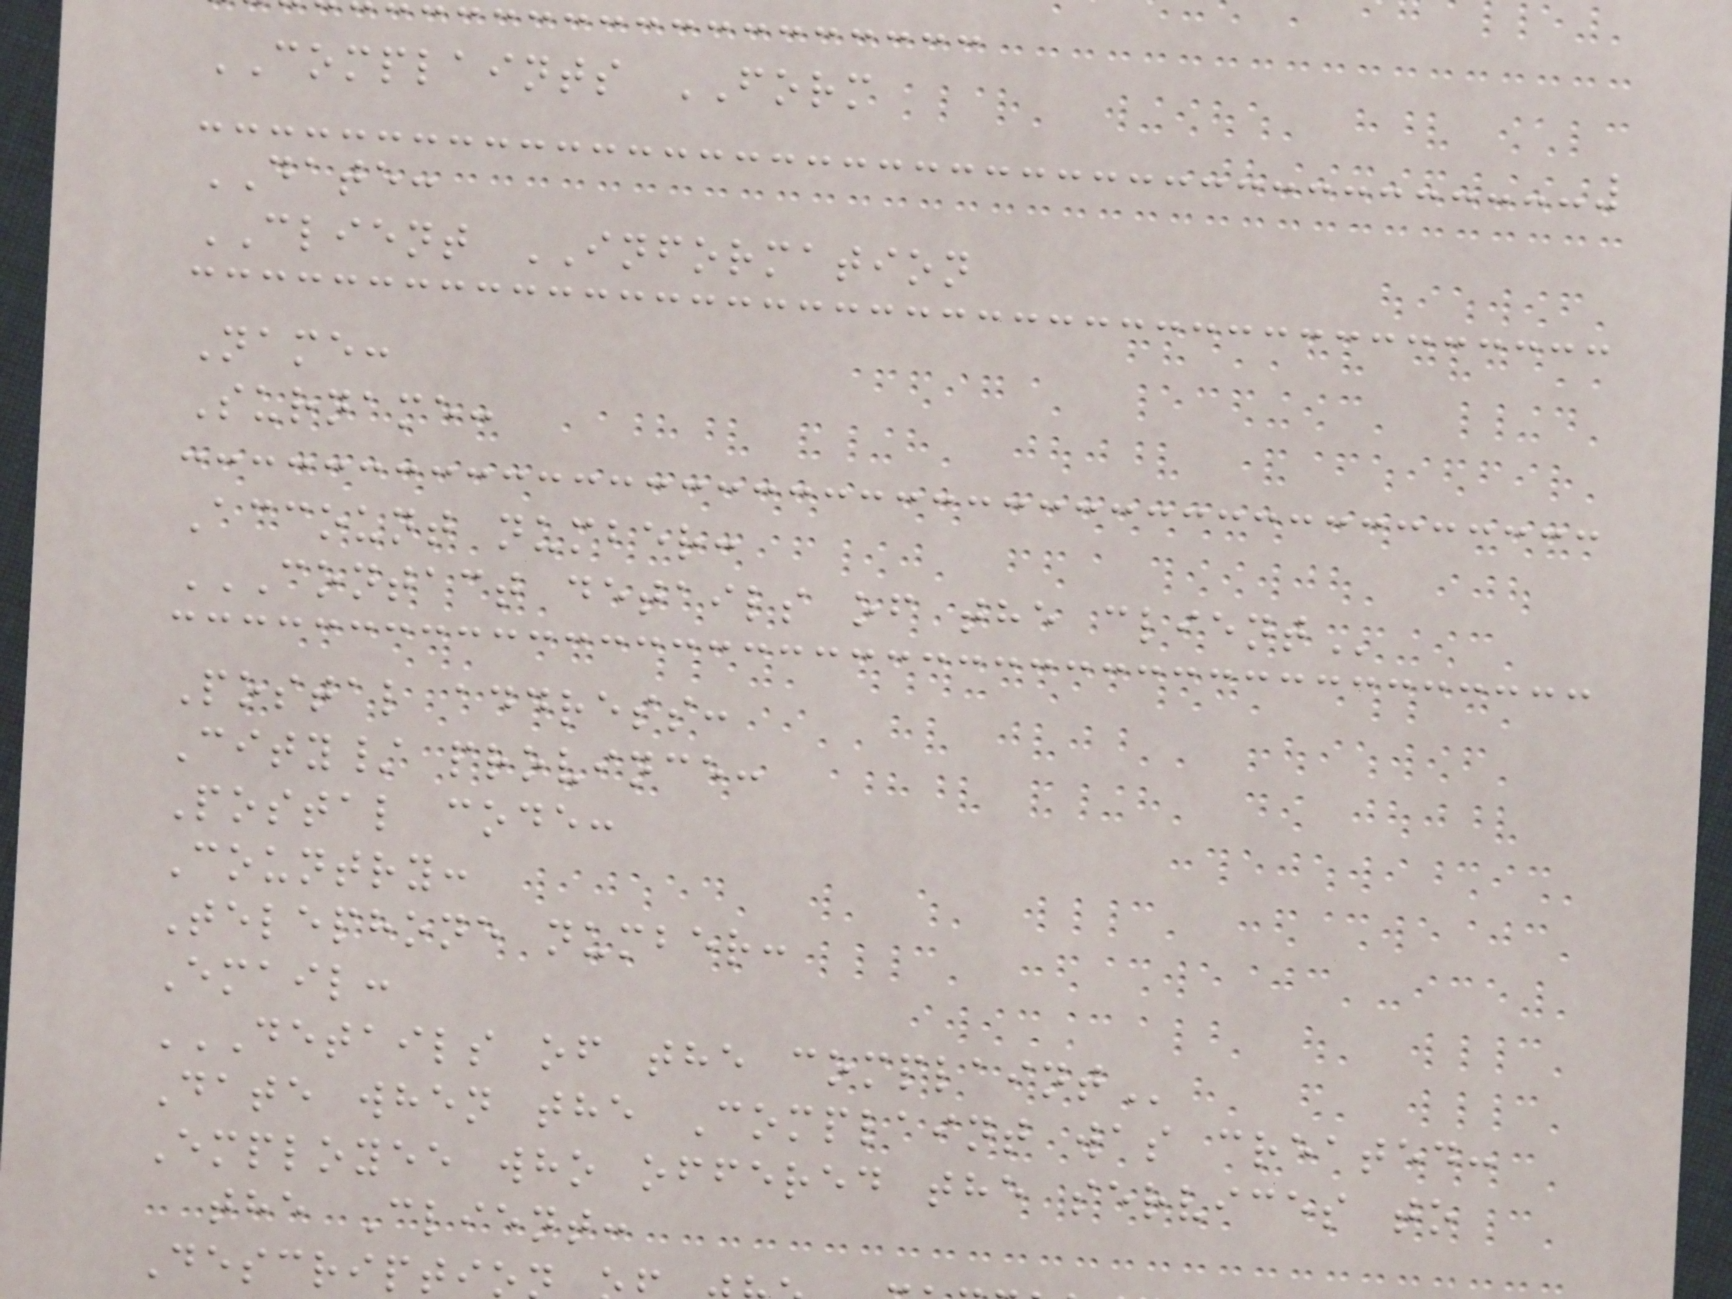COMPLAINTS FORM
DATE:
CLIENT INFORMATION
Name:
Surname:
Account number:
CONTACT DETAILS OF THE CLIENT
Postal address:
City/ province:
Postal code:
Country:
Telephone number:
Email:
DETAILS OF THE COMPLAINT
Date when the Complaint was created:
Employee who offered the services to
the Client:
Descripti
